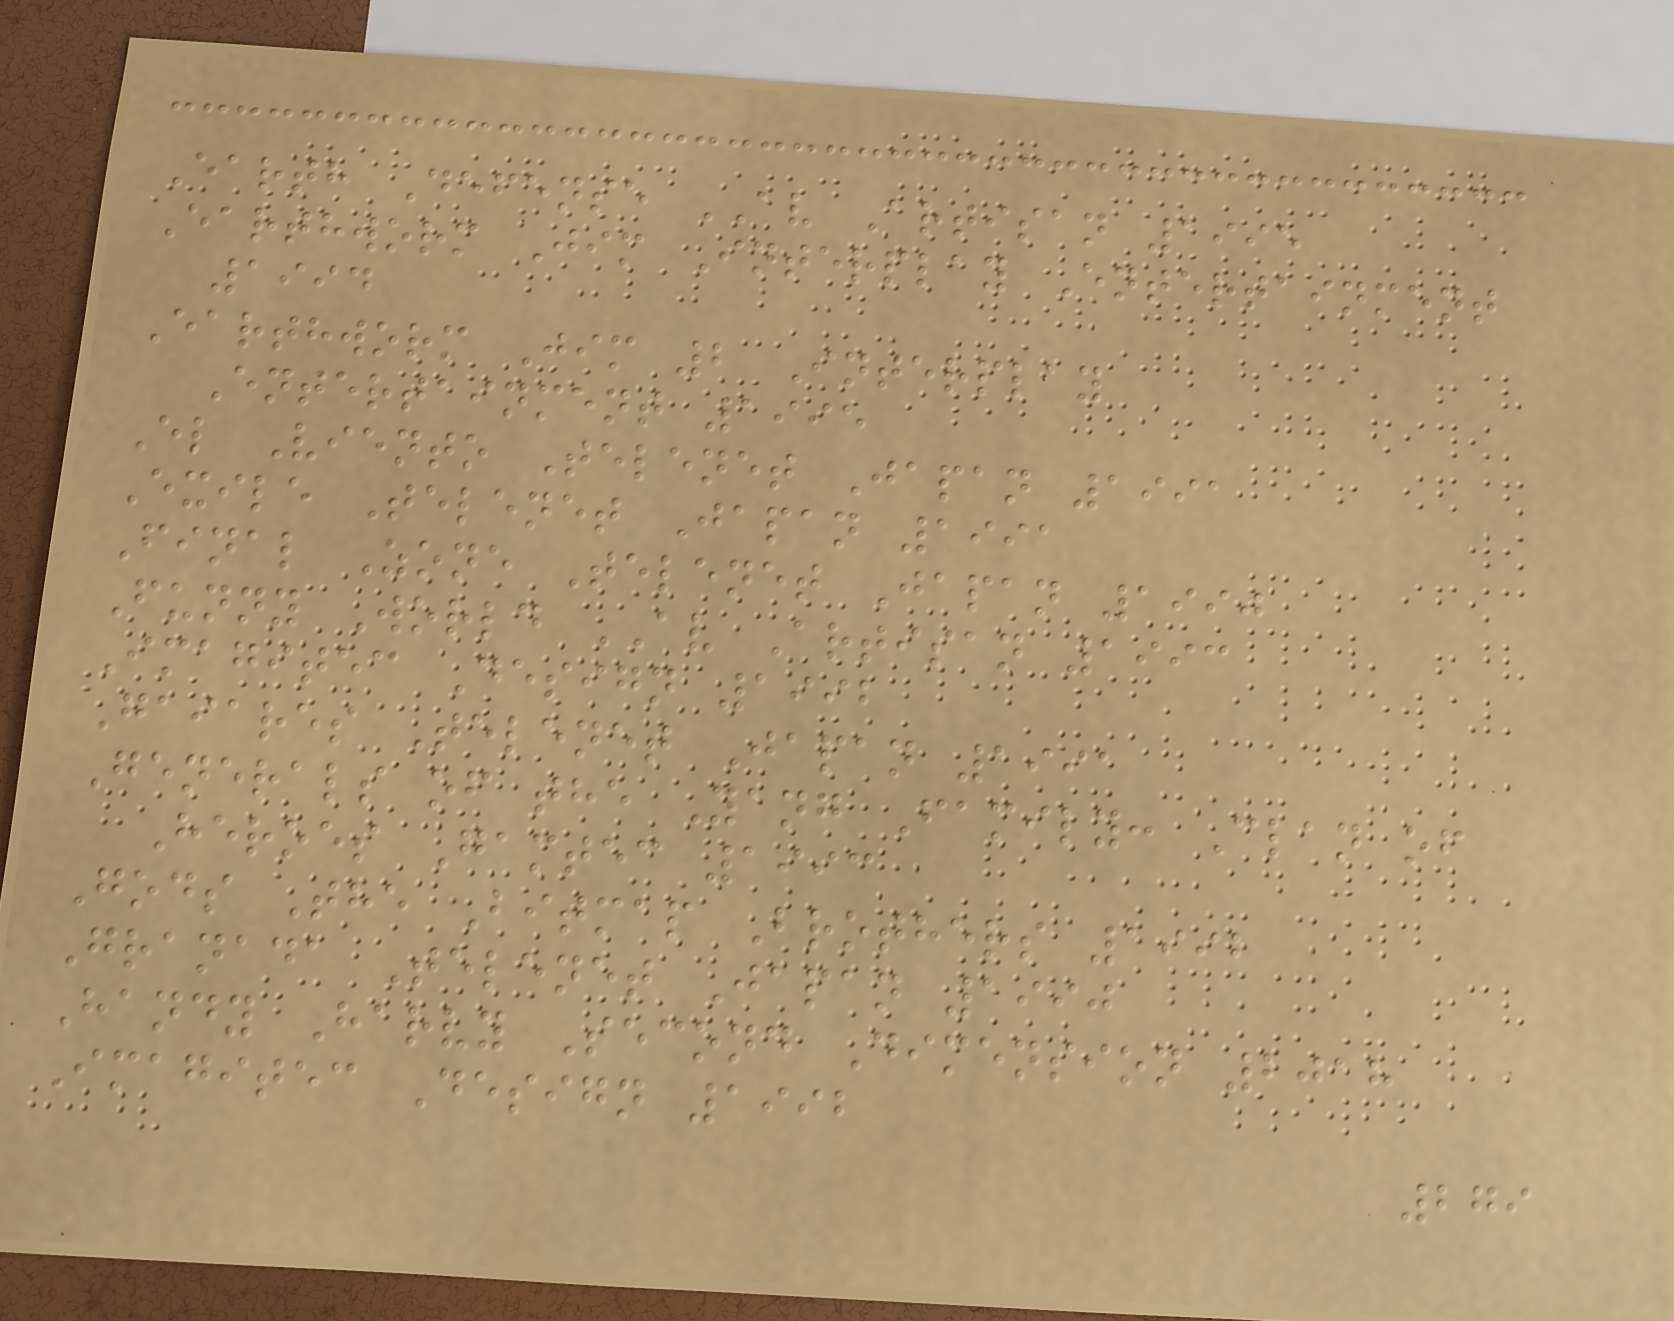Earth Defense AV Artisan 1995
Earthworm Jim Interplay Entertainment
1994
Earthworm Jim 2 Interplay
Entertainment 1995
El Viento Telenet Japan 1991
Exile Telenet Japan 1991
Final Zone Telenet Japan 1990
Funny World AV Artisan 1993
Imagitec Design 1992
Gaiares Telenet Japan 1991
Generals of the Yang Family: Clan of
Heroes Gamtec 1993
Gods The Bitmap Brothers 1992
Granada Telenet Japan 1990
Handy Harvy Second Dimension 2018
Imagitec Design 1992
279
